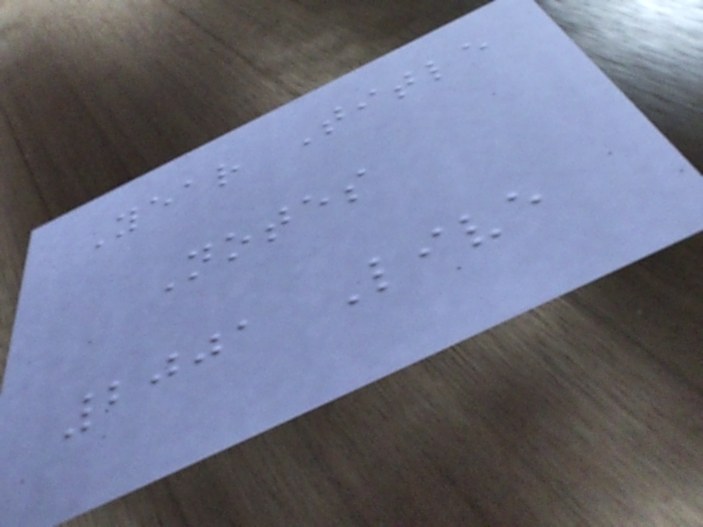Year Title
Notes
2001 Live
